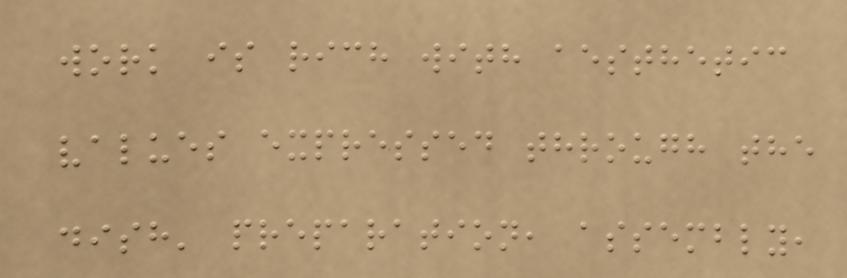work is rich with aesthetic
values expressed through the
dish' preparation, assembly,
